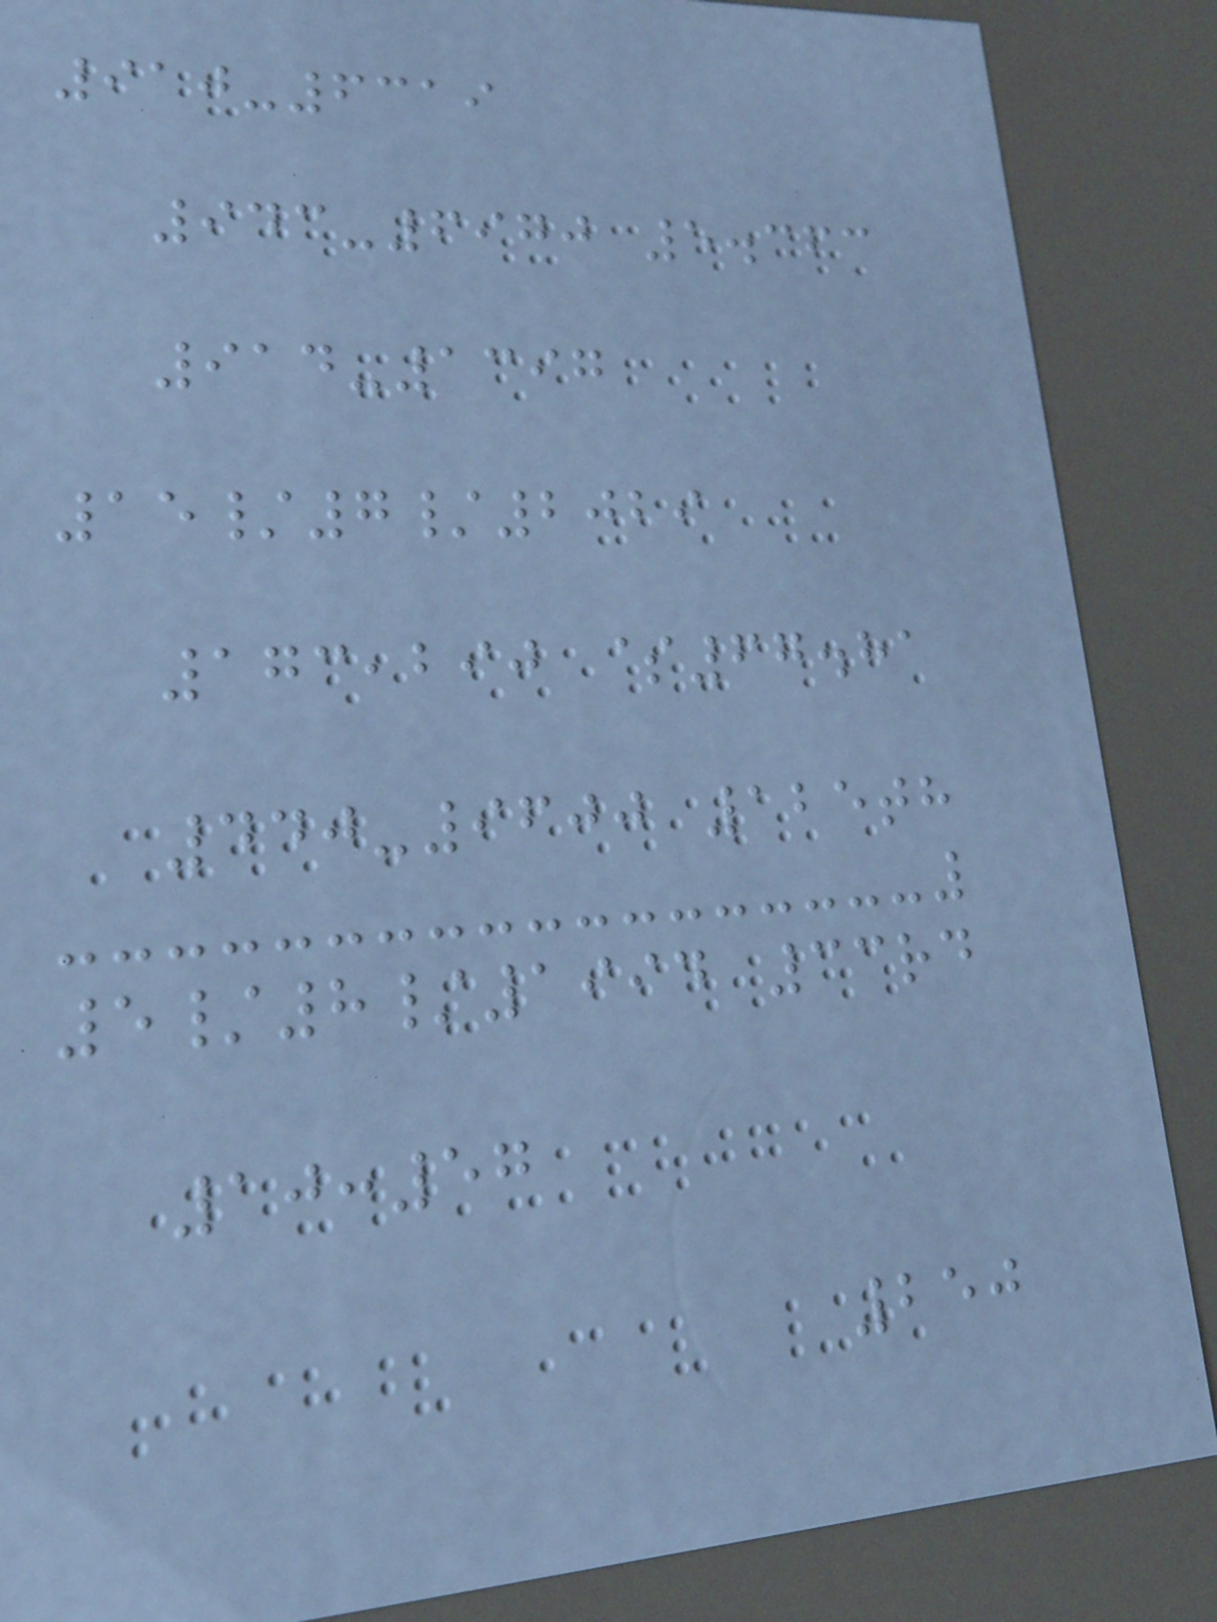910-6319
943-6970 5.363
914-1397
15/7/2029
173,290 $67.81
440-9600 125th
5/8/1994 33rd
10:57
250
